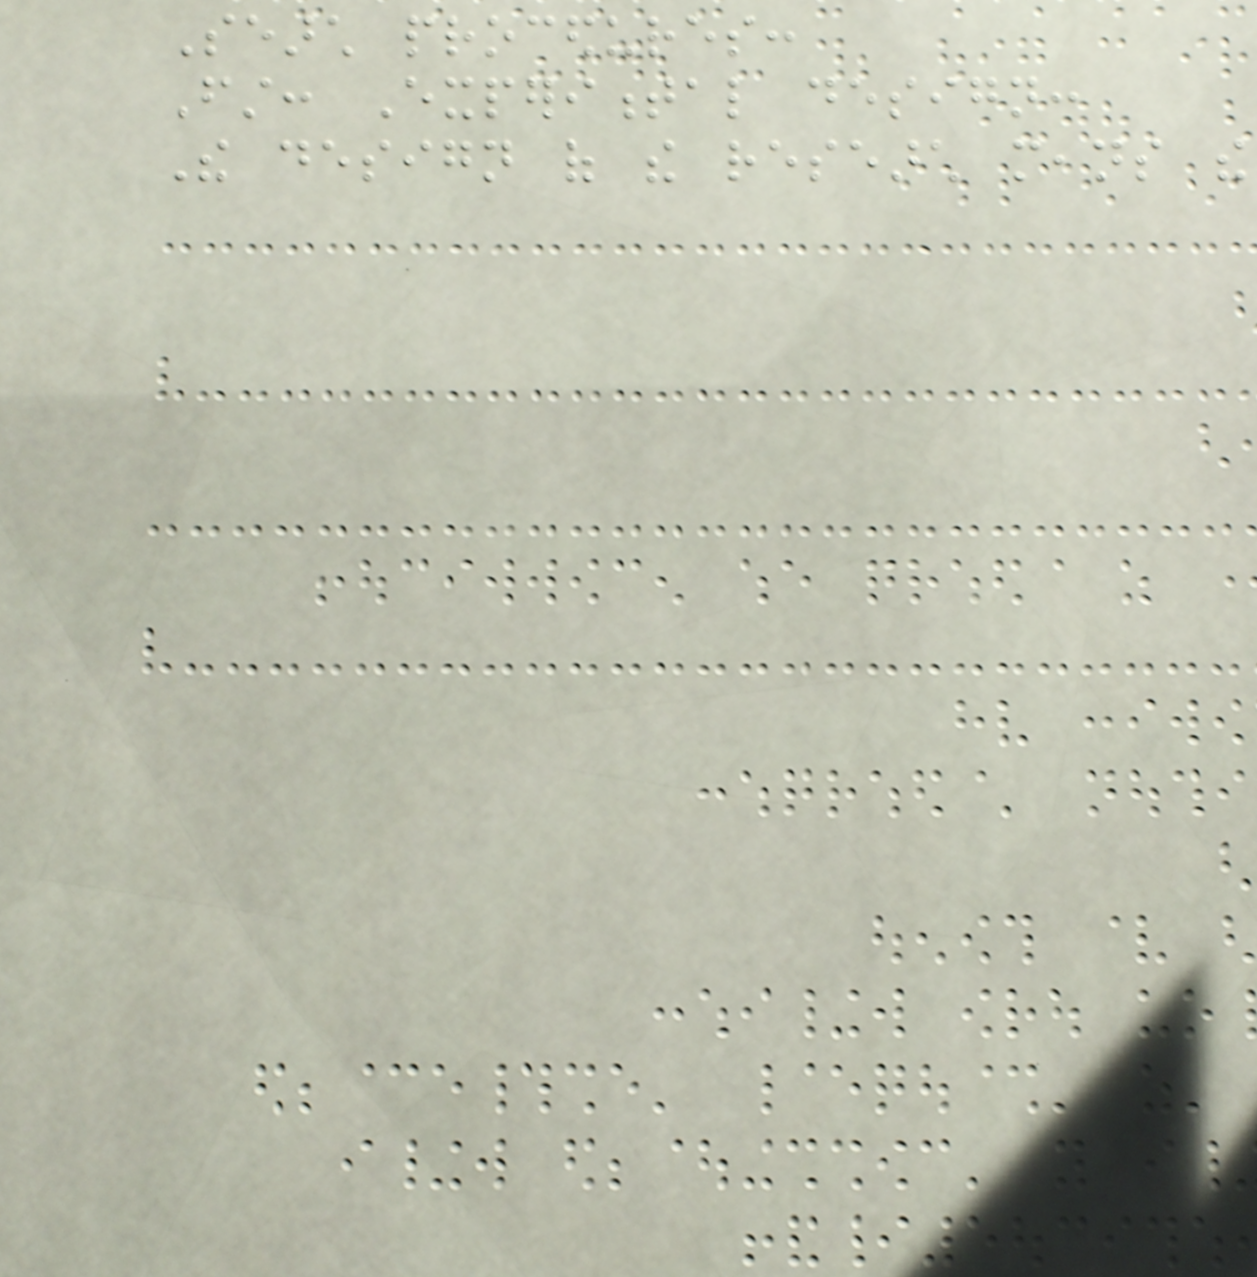Search procedures:
First: Experimental design:
The design of the research means the
